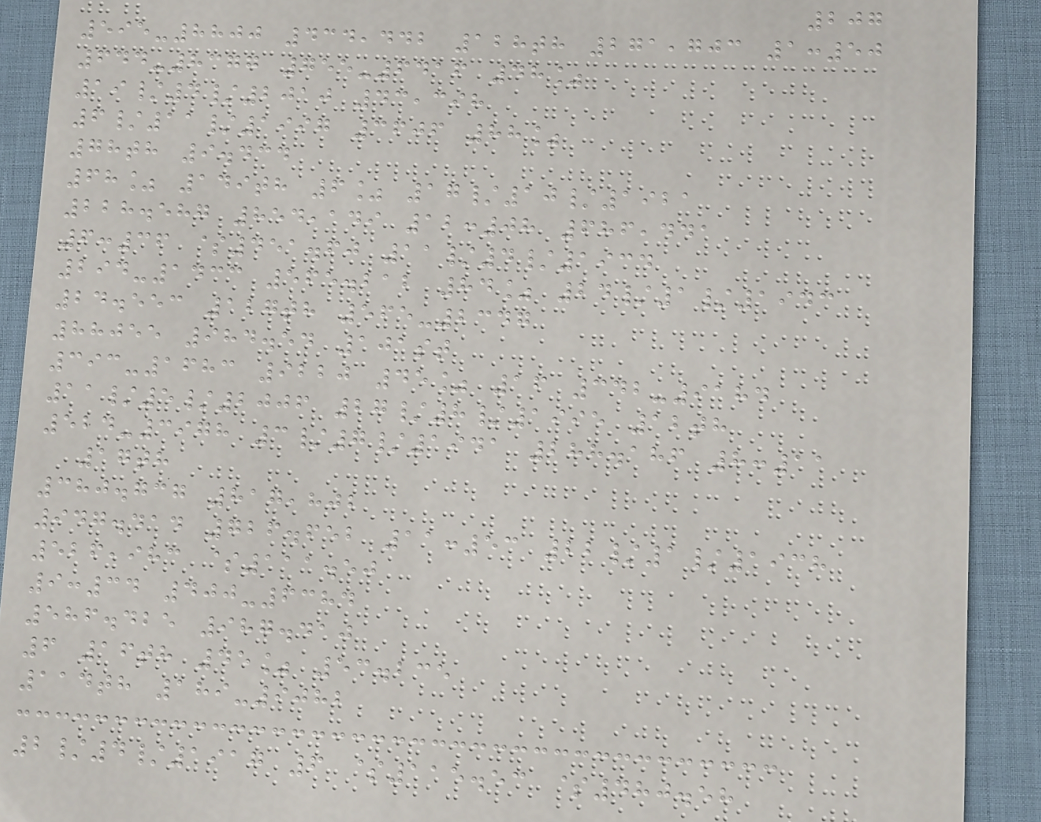207
595-8800 434,442 128th 271,703 1:50
644-8377 755-6416 48%
19/4/2010 43,398
6/11/1997 3606 88%
78th 9.434
68% 149th 6% 17/10/1921
228.587 854,149 12:08 686,441
6:36 $451.60 11/4/1934
294-1433 565.212 84% 24/1/1943
24.553 127th 565-2347
88055 984.54 101st
393-1683 9220 45% 16 342-9184
11/5/2006 27/8/1995 12th
524-3978 3/7/1941 288.186 8:11
17th
380.737 817,802
947.414 726.652 11:53 22/1/1938
526,983 $111.50
9:34 400-6384
586.425 987.410
6 16th 45% 53.235
114th 189-9082
2/4/1917 6 $115.53 $480.58
